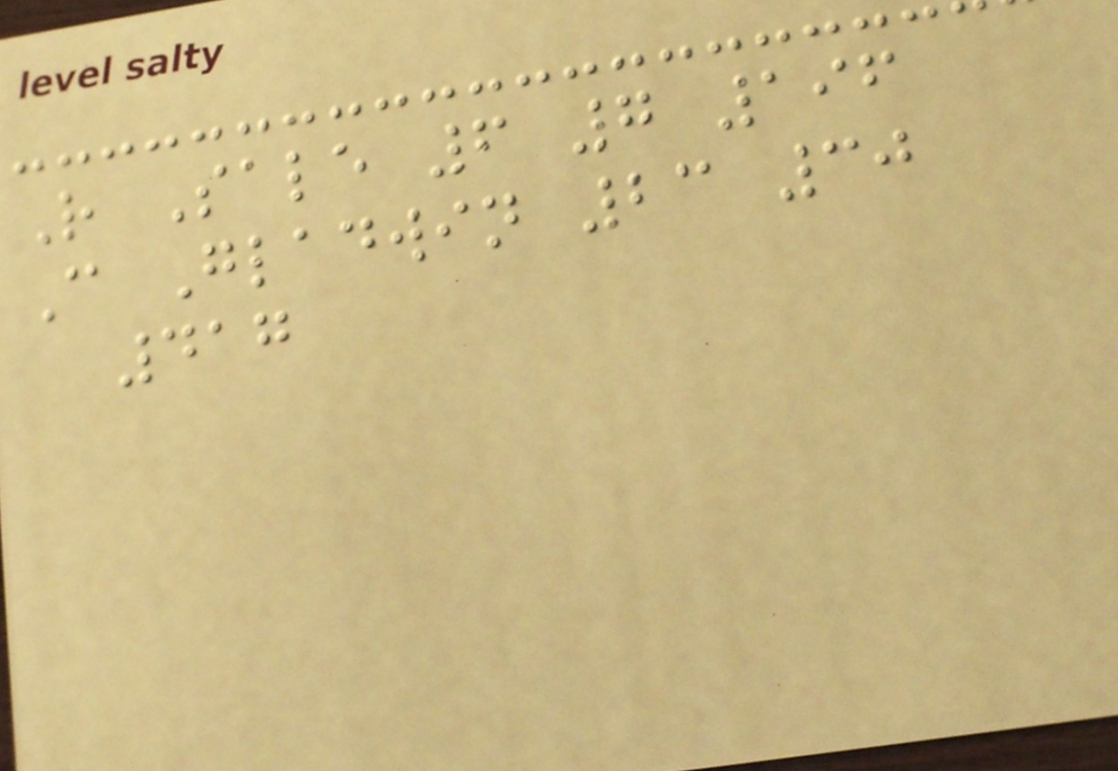R Sale 6 7 196
C Gladwin 23 30
417
